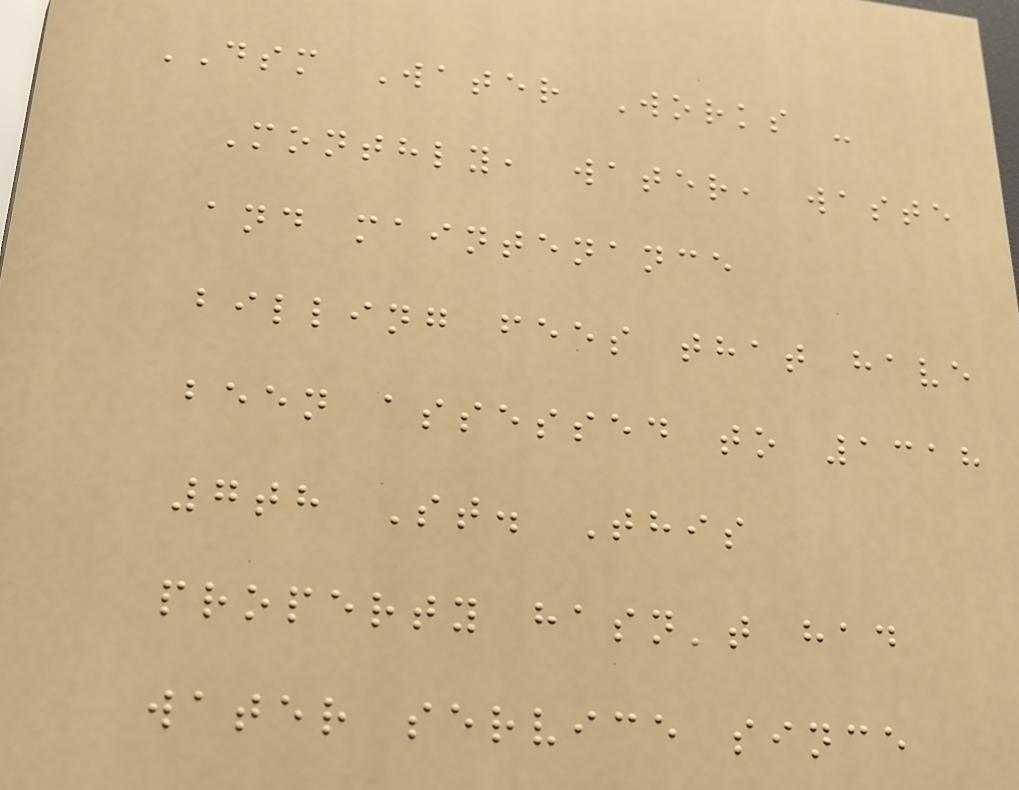DSM Water Works -
Monthly, water, waste
and maintenance
billing fees that have
been assessed to 1318
7th St. This
property hasn't had
water service since
